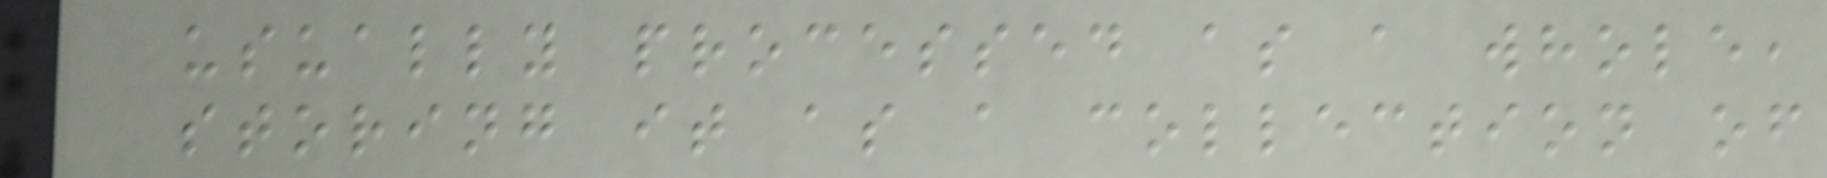usually processed as a whole,
storing it as a collection of
